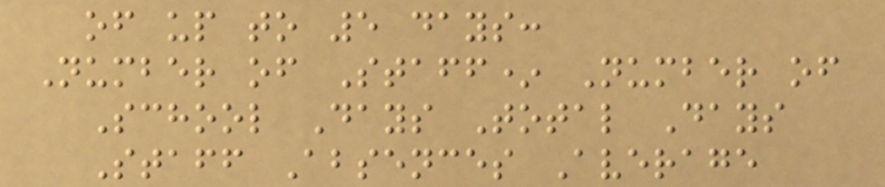of up to 5 days:
Number of Staff* Number of
School Days Total Days
Staff Absences Average
